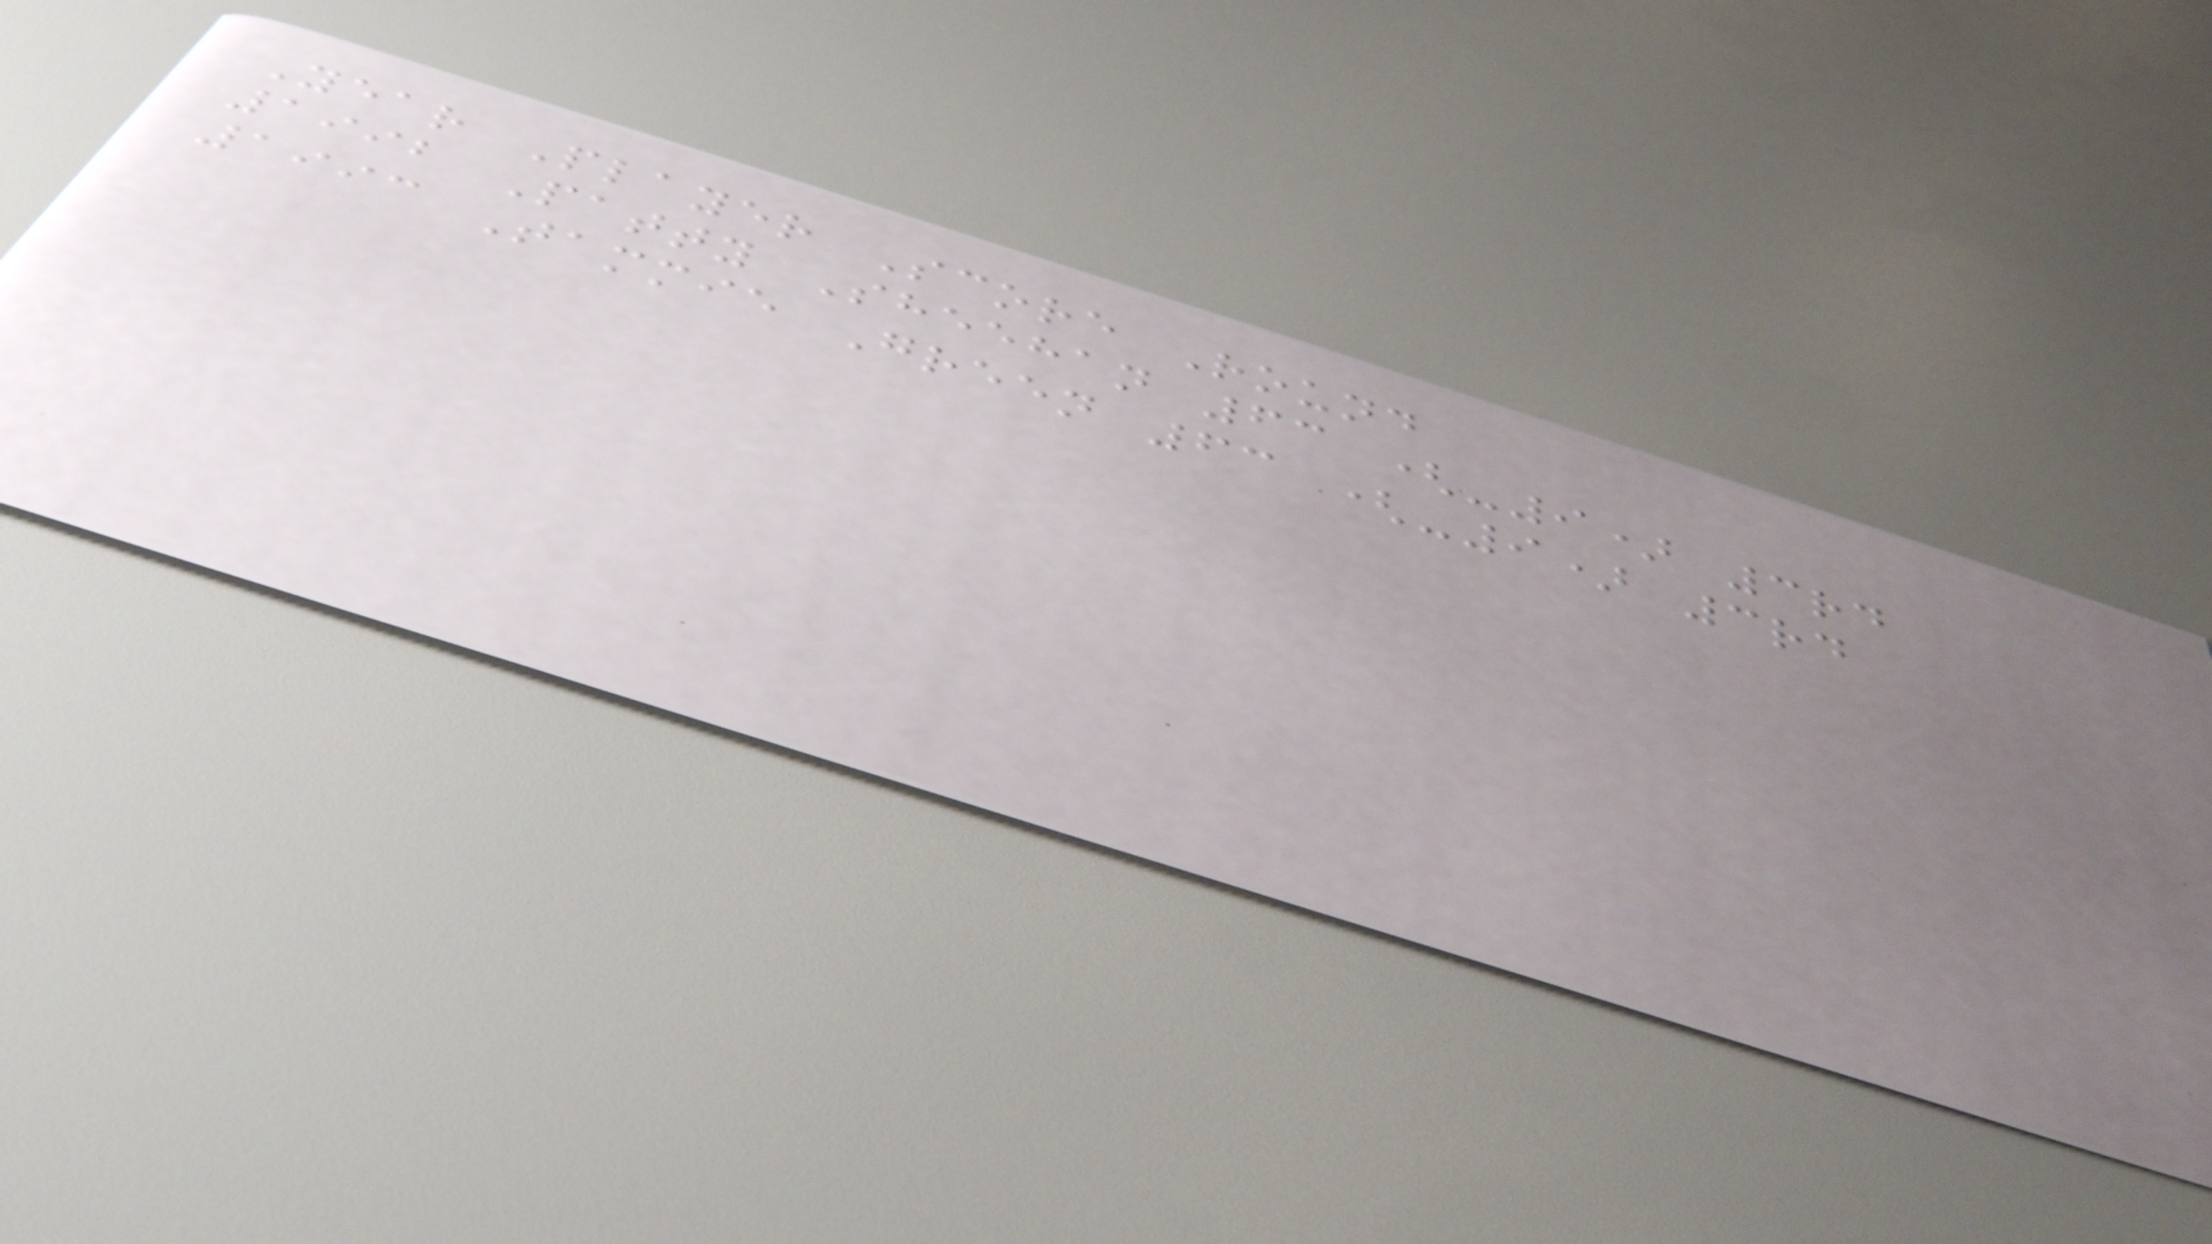Year Player Score Round
1992 Patty Sheehan 63 (-9) 3rd
1993 Tammie Green 63 (-9) 3rd
